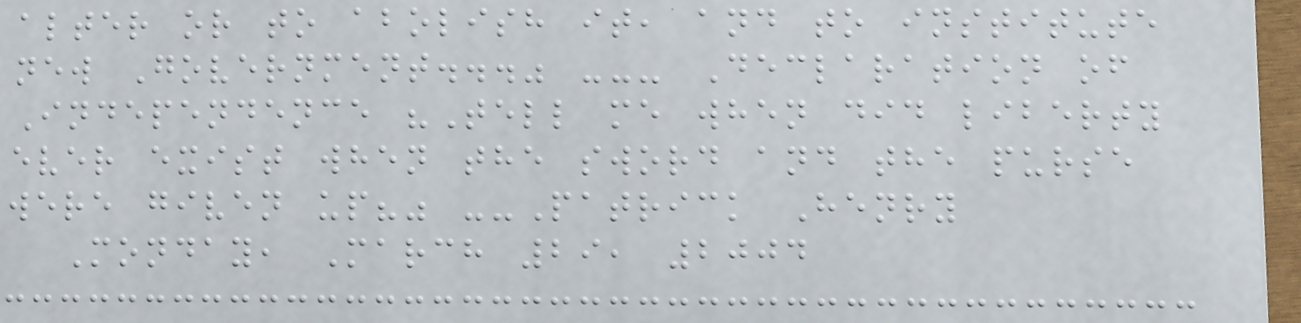alter or to abolish it, and to institute
new Government..." --- Declaration of
Independence "Tell me when did liberty
ever exist when the sword and the purse
were given up?" --Patrick Henry
Monday, March 29, 2004
